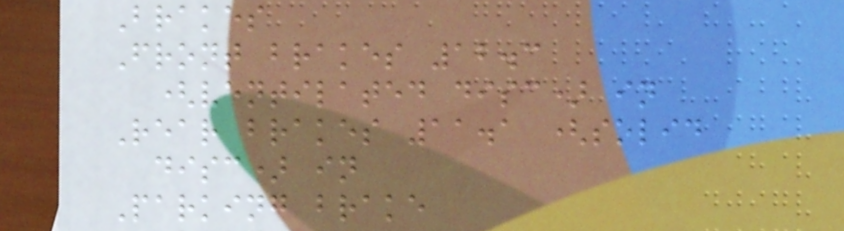Brakes
Front brakes 12.3
(ventilated disc) in
Rear brakes 11.1 (solid
disc) in
Parking brake
